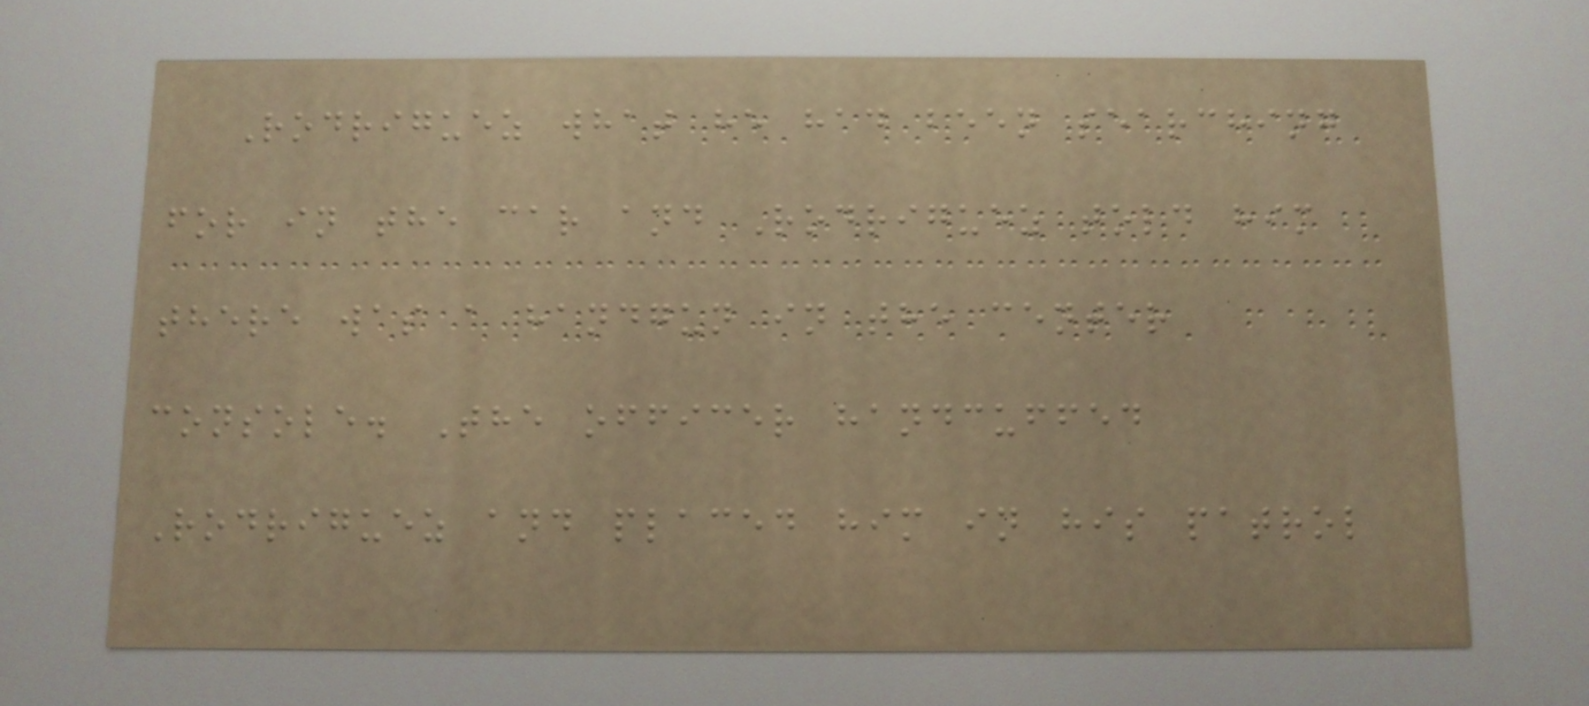Rodriguez what he had been searching
for in the car and Rodriguez told him
there was a handgun in the center
console. The officer handcuffed
Rodriguez and placed him in his patrol
